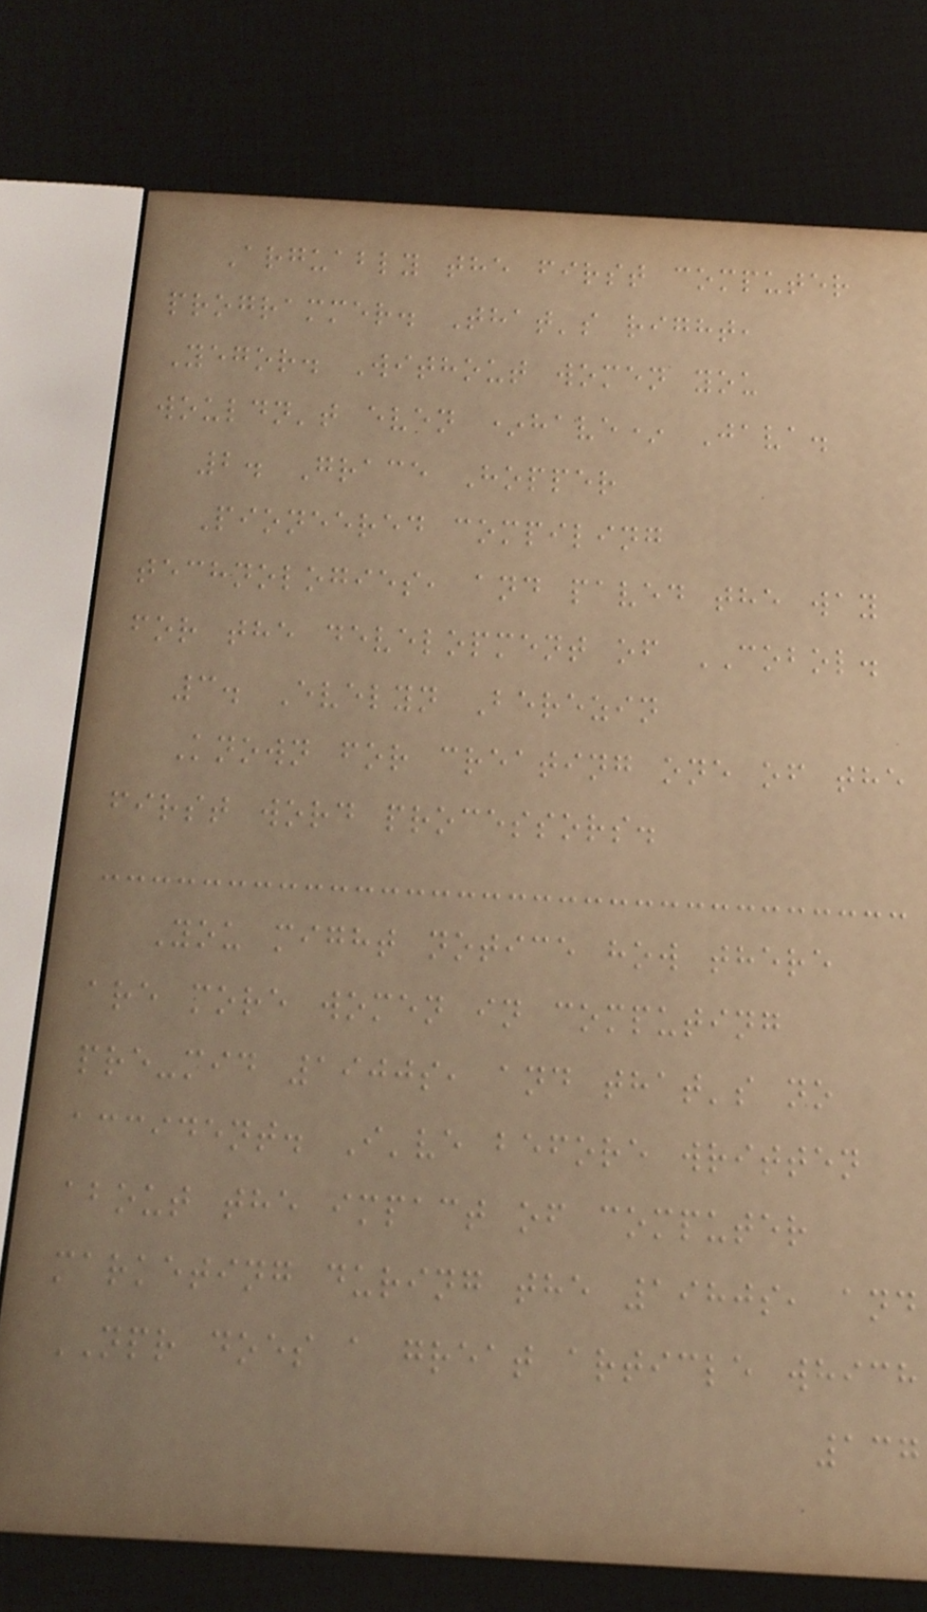Arguably the first computer
programmer. That's right,
Yegor. Without women you
wouldn't even *have* Java.
2. Grace Hopper
Pioneered compiling
technologies, and paved the way
for the development of COBOL.
3. Evelyn Berezin
Known for creating one of the
first word processors.
You might notice how there
are more women in computing
pre-mid 1900s, and that's no
accident. I've before written
about the impact of computer
marketing during the 1980s, and
NPR does a great article which
137
